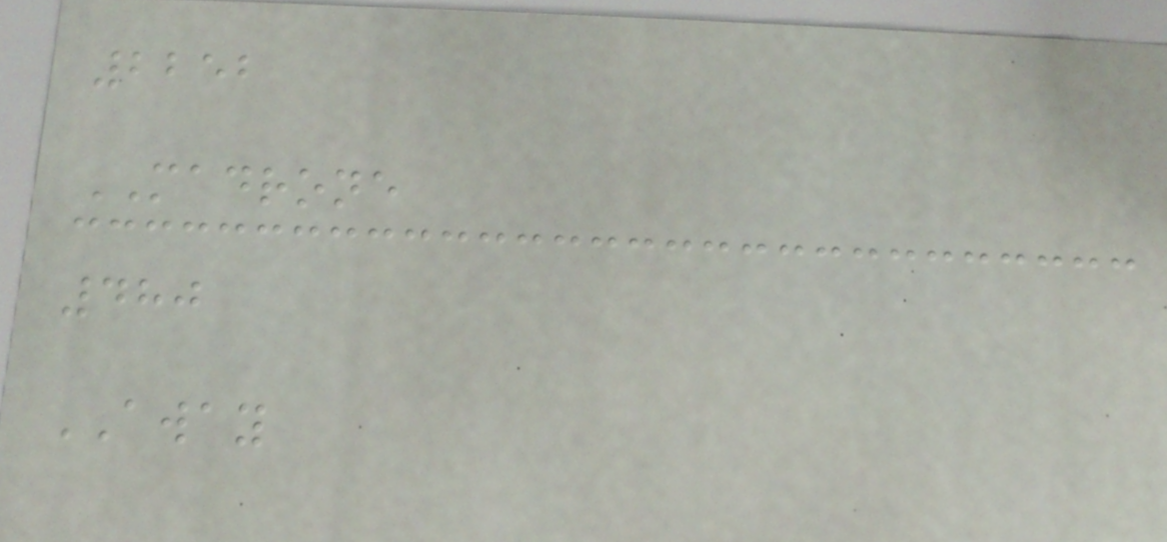2252
MADRONE
480
AWAY
